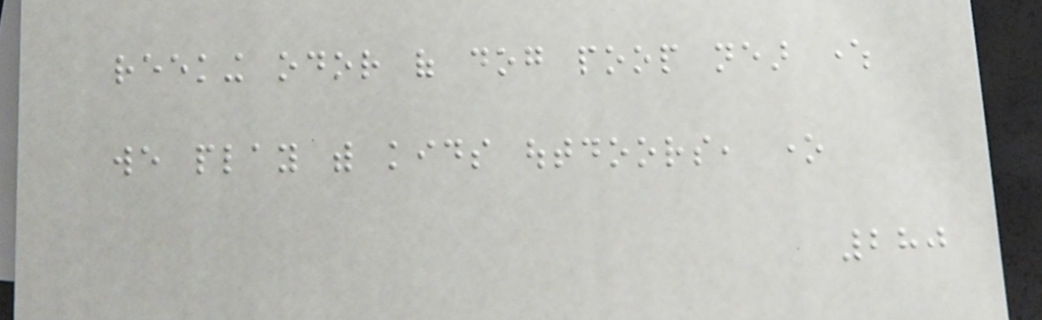reeking odor of dog poop near where
we play with kids outdoors, one
280
